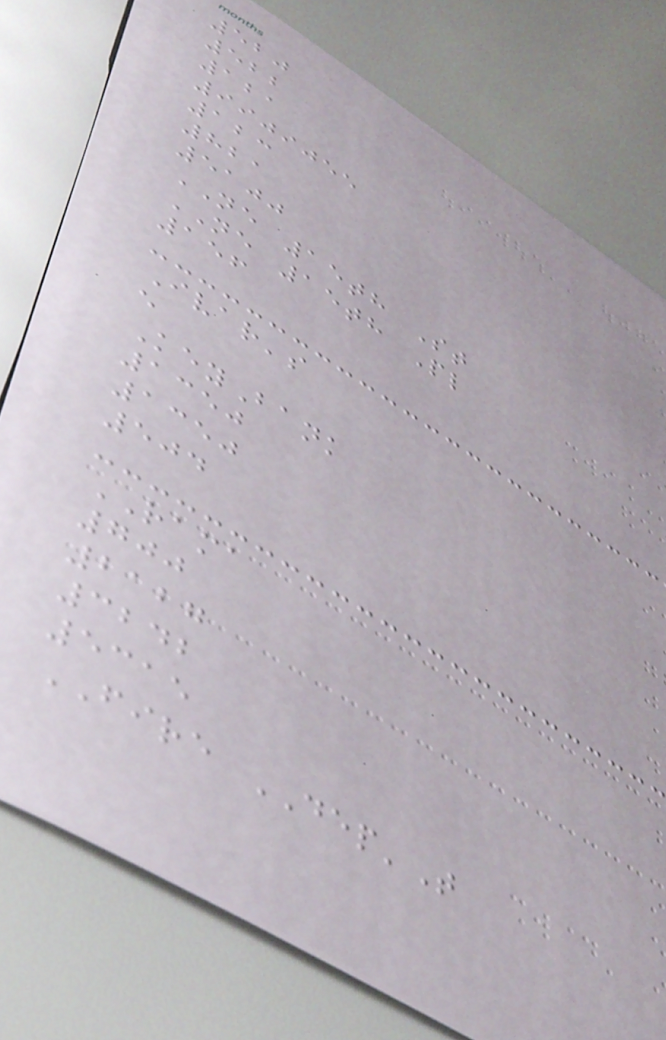520
522
121
9909055
123
821
5100
NE 15th St
NE 15th Pl
156
Ivar's
e
KeyBank
1350
1350
504
RAMA
700
2127
3242
5315
FIRE DEP'T
